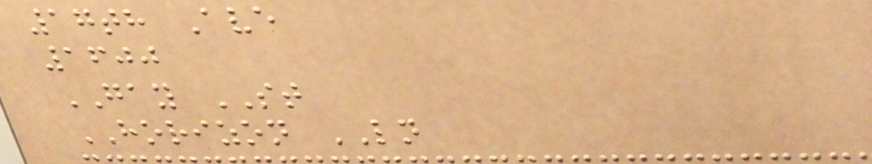17th Ave
1600
GAY ST
HORIZON LN
